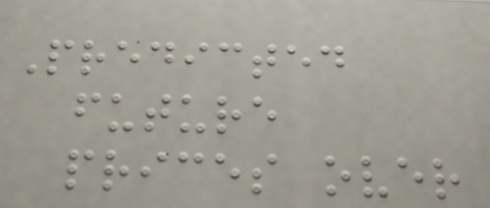Predicted
future
prices over
